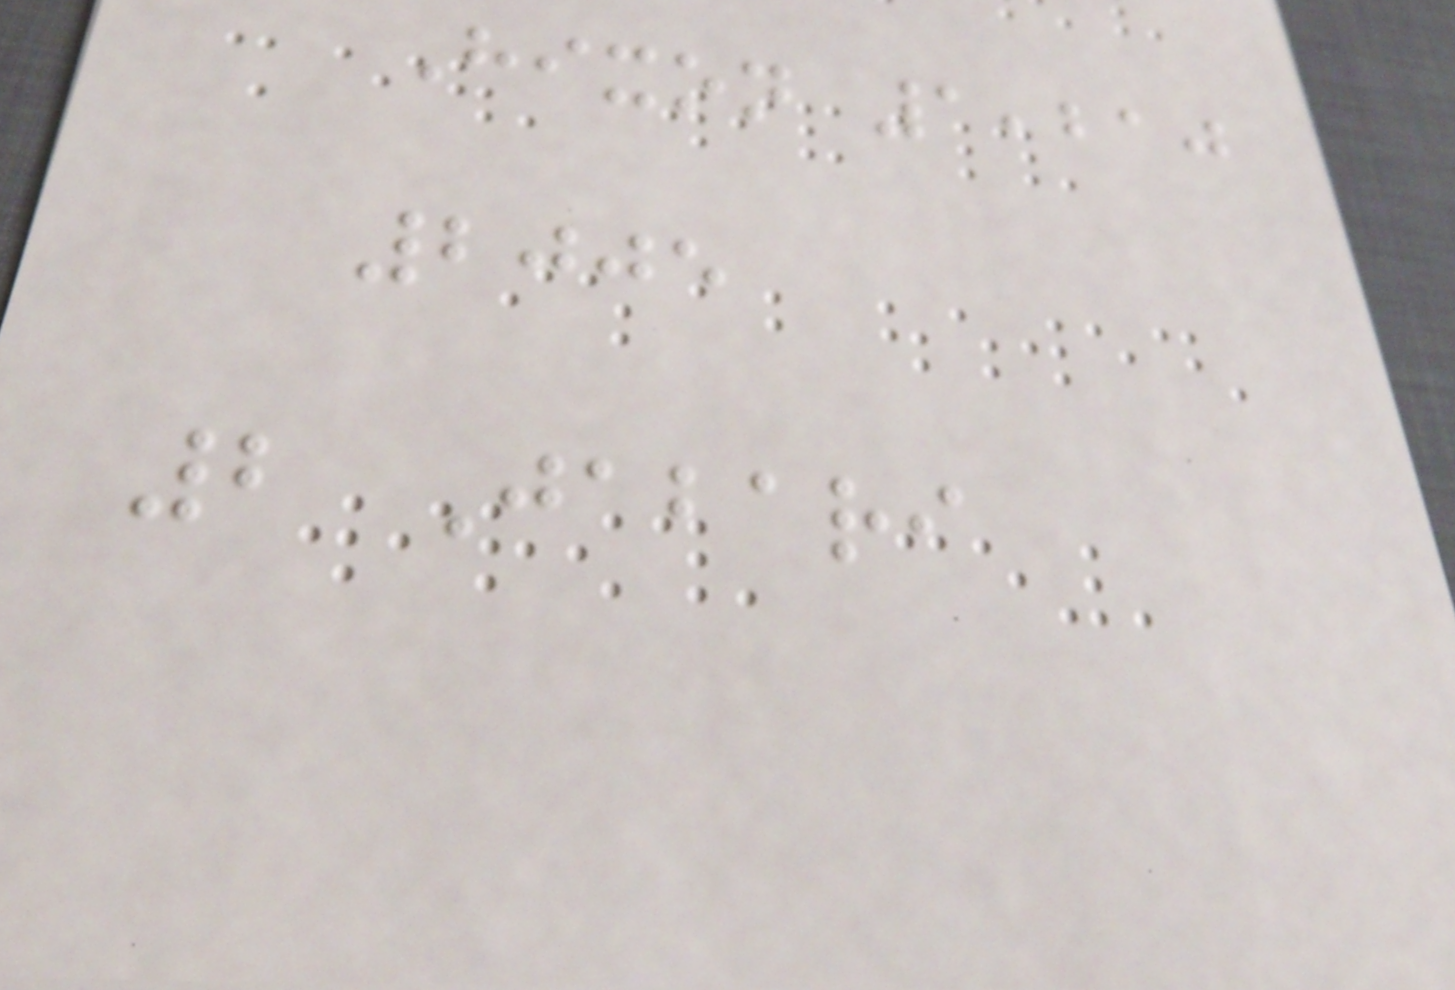Hixon 1,210
2005
2 Jabari
